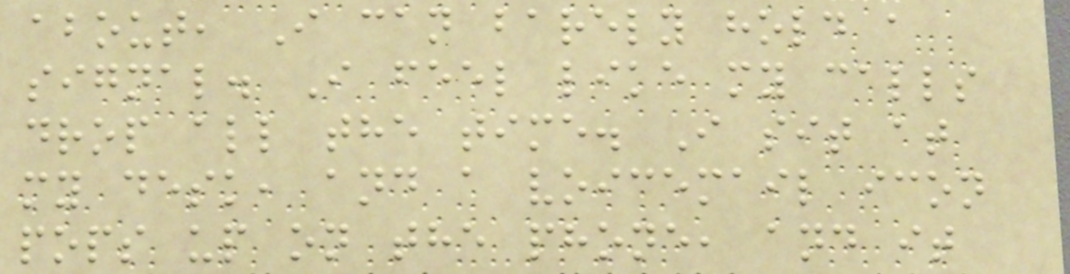about, I can barely hold a
signal. I feel like my calls
drop all the time. I sit at
my desk, and a voicemail icon
pops up on the phone, and it
